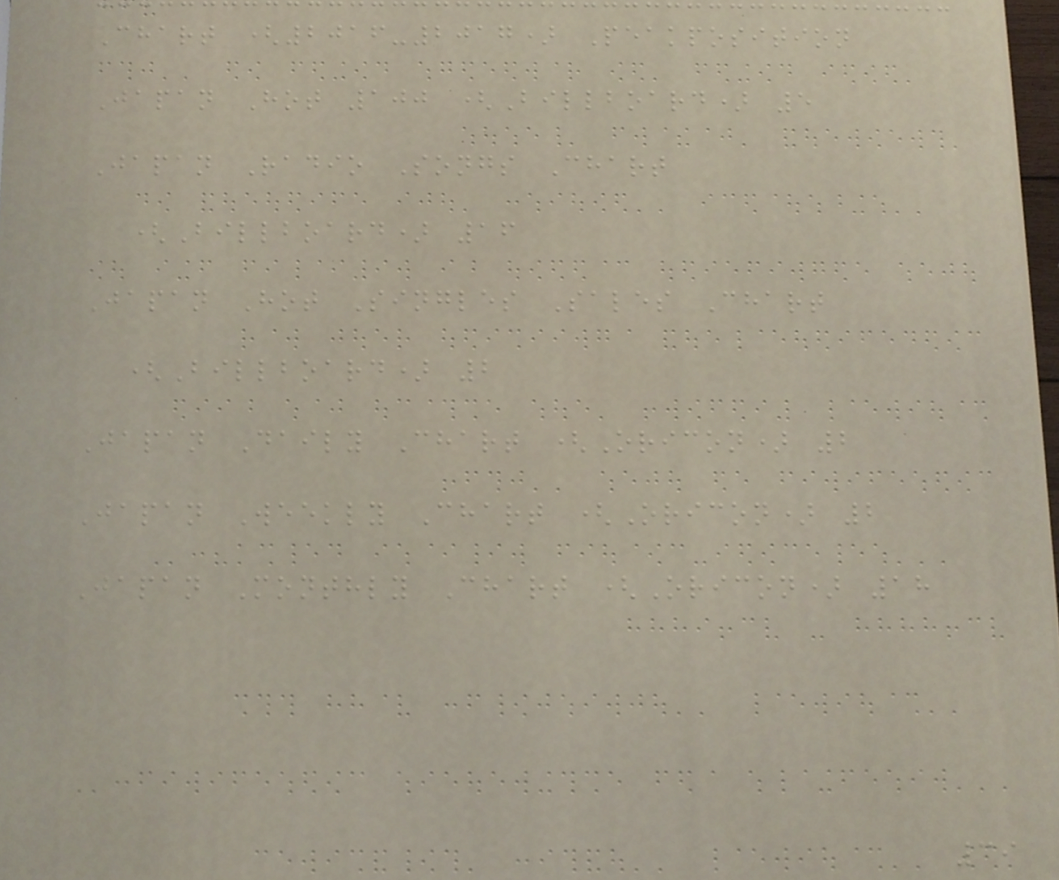Chart (2016-2017) Peakposition
Japan Hot 100 (Billboard) 5
Japan Radio Songs Chart
(Billboard) 16
Japan Hot Singles Sales Chart
(Billboard) 2
Japan Daily Chart (Oricon) 2
Japan Weekly Chart (Oricon) 2
Japan Monthly Chart (Oricon) 18
39
